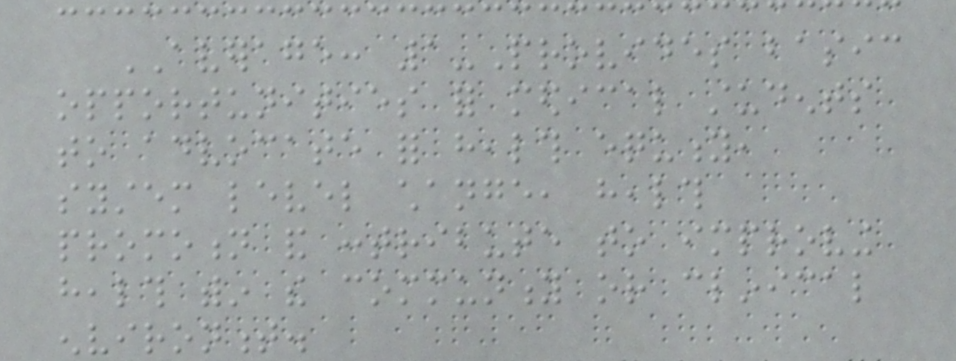AVERAGE: 1-Provides basic
opportunities for medical students
to advocate for health equity,
system level change, health
promotion and contribute to improving
health within the community or clinical
environment.
